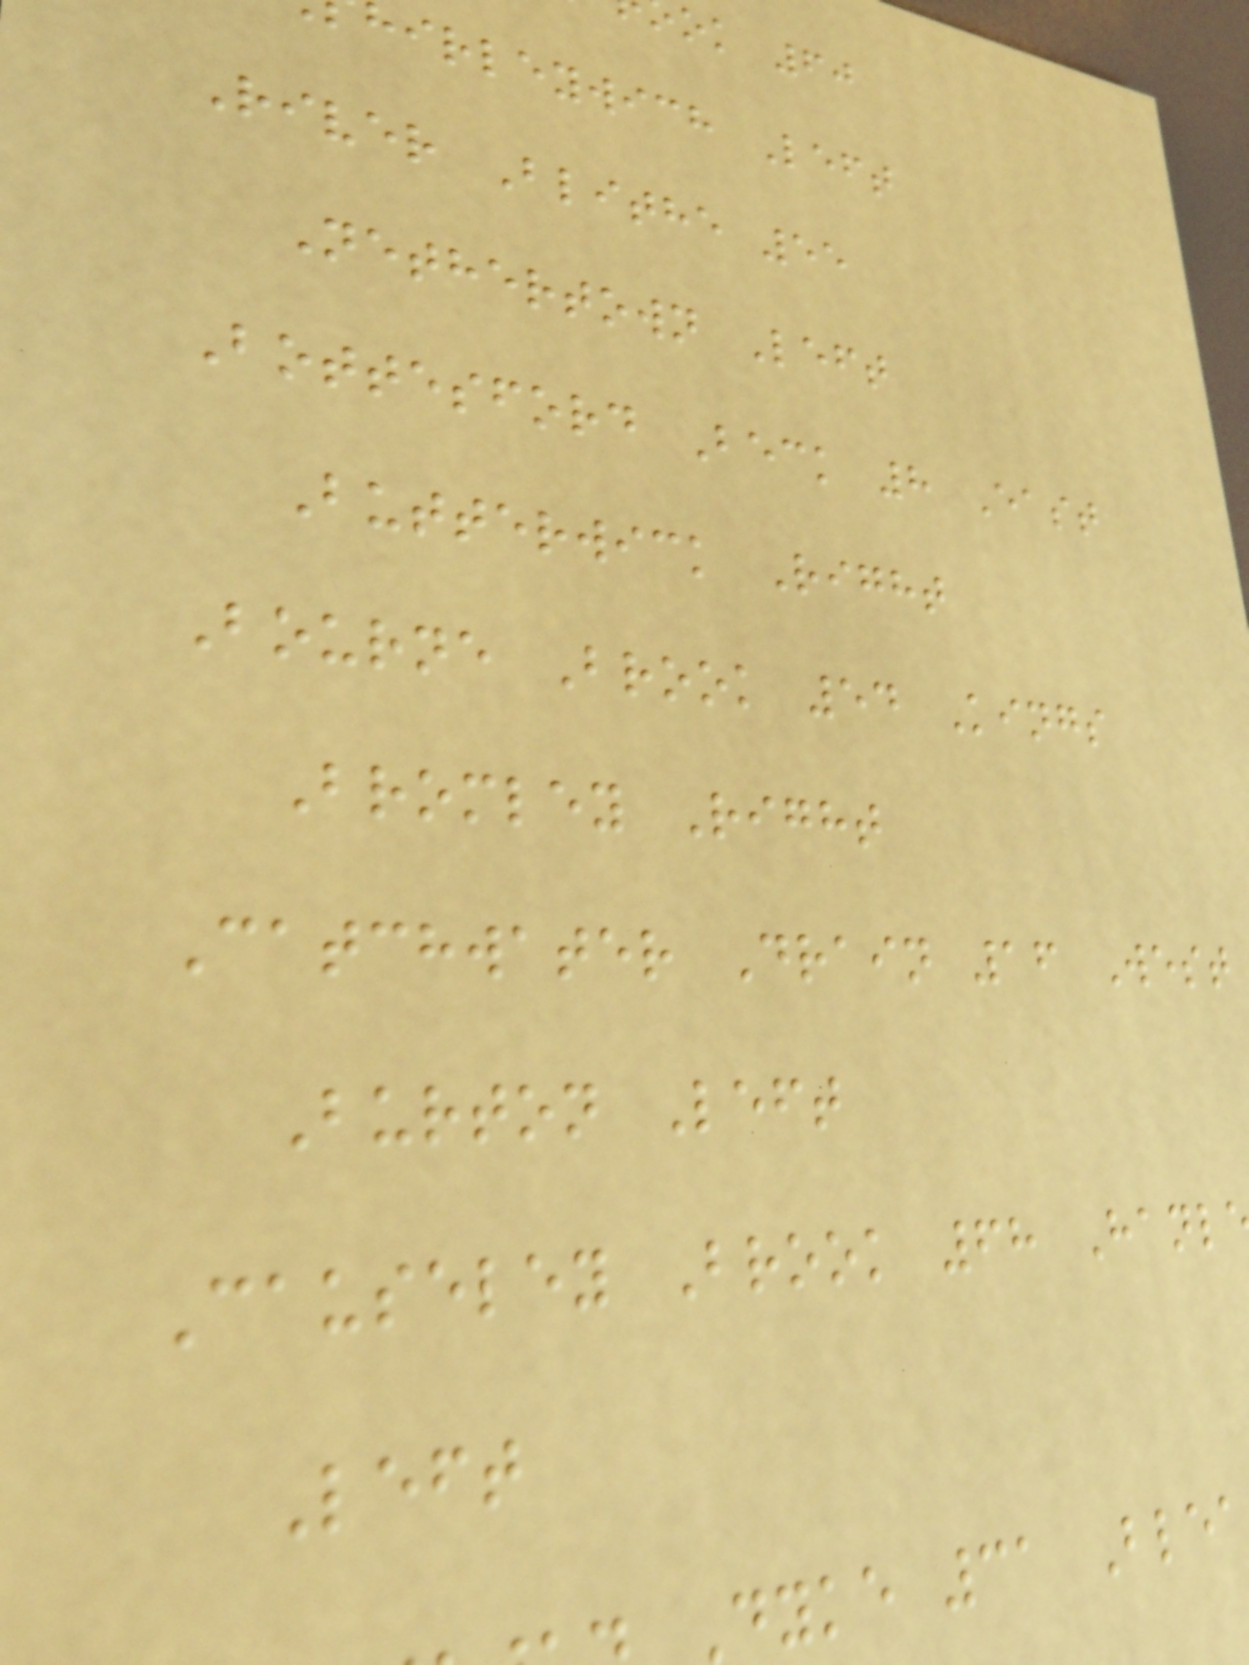ok 60
irleywich Left
River Blithe 55
Nethertown Left
Bottesford Beck 8 East
Butterwick Right
Bourne Brook 54 Kings
Bromley Right
Catchwater Drain 16 West
Burton Left
Causeley Brook 68 Hanl
Left
dyke 31 Blea
